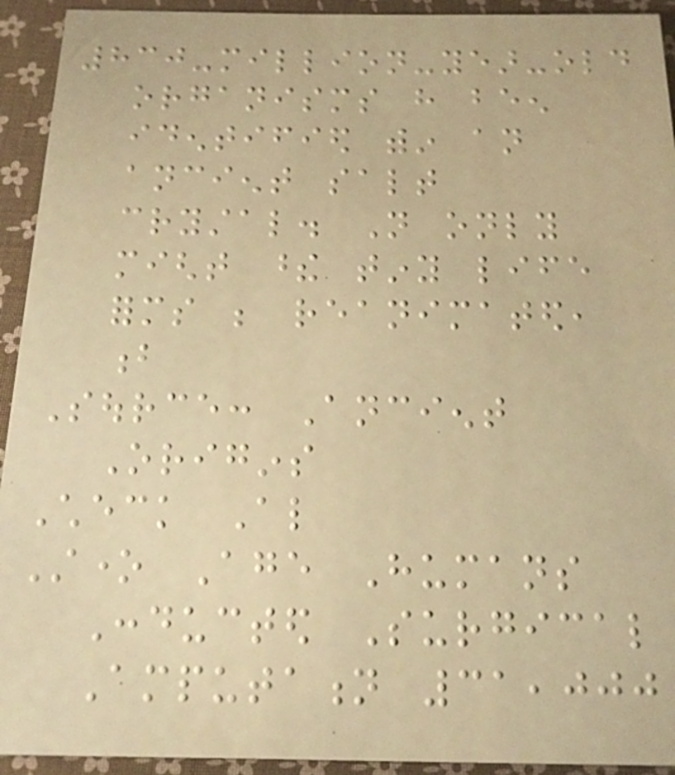830-million-year-old
organisms have been
identified within an
ancient salt
crystal. Not only
might these tiny life
forms be reanimated,
b
Source: Ancient
Origins
Check Also
Stone Age Humans
Conducted Surgical
Amputation 31,000
